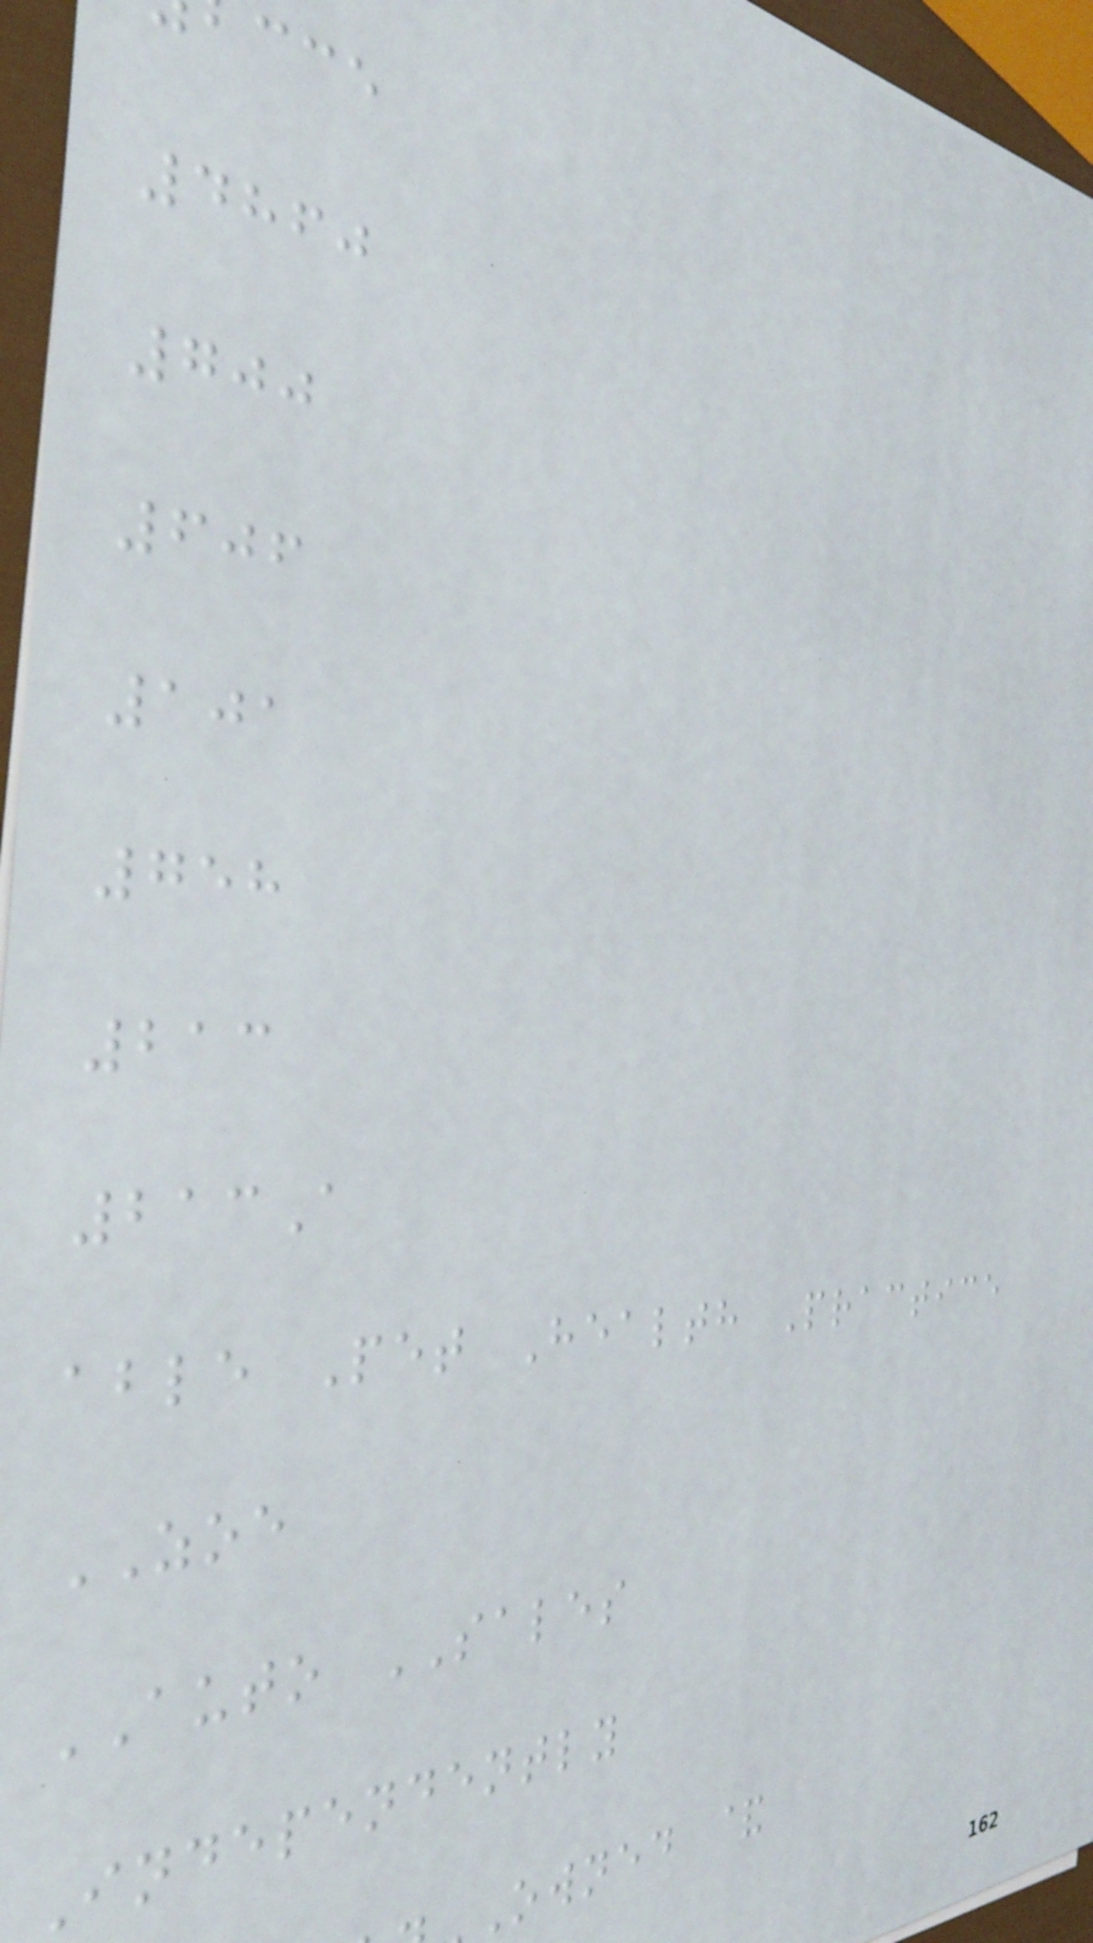4860
700
606
101
758
213
213A
able Pet Health Practice
ZOE
AUTO SALES
Independently
Owned &
